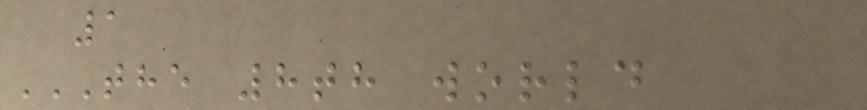1
THE 8TH WORLD
